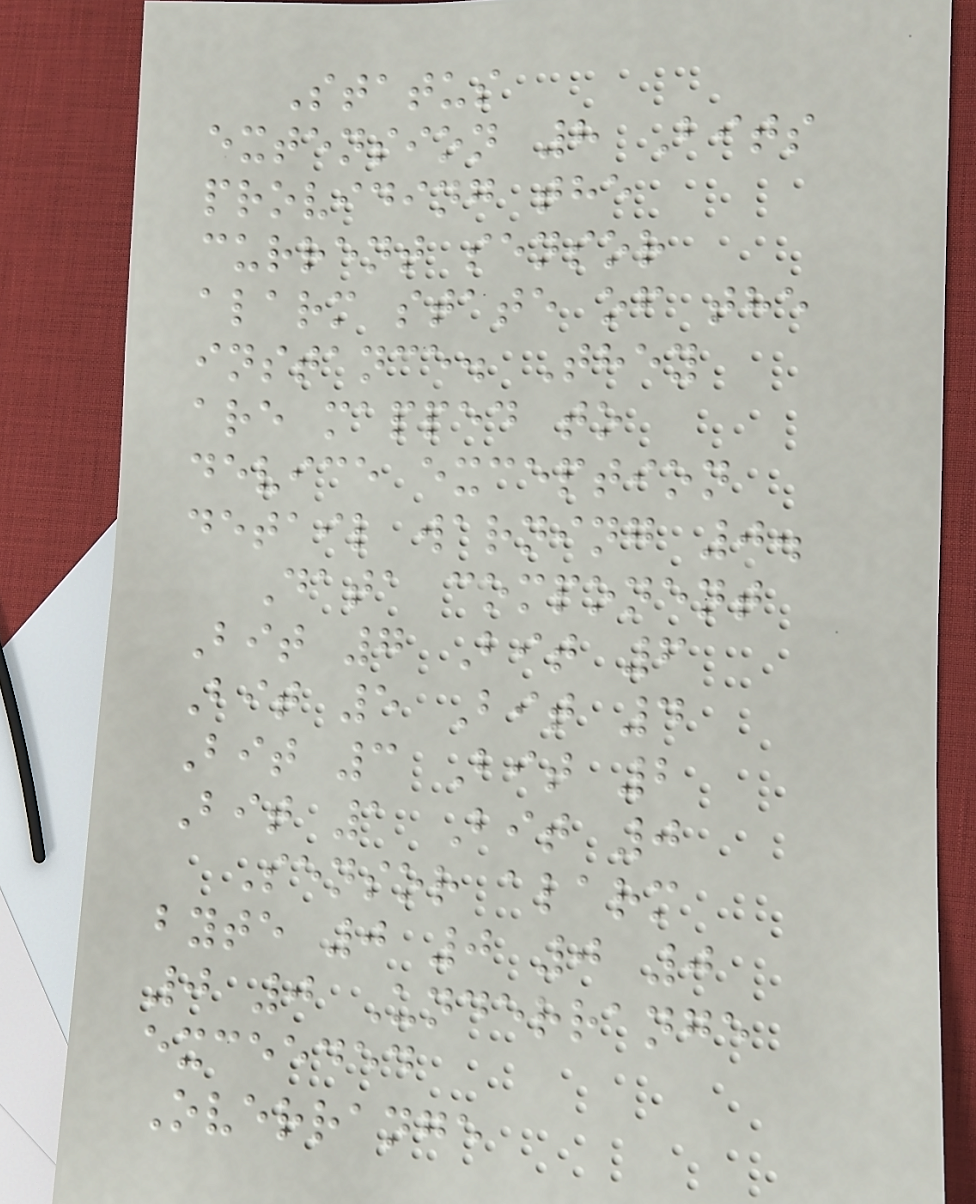Status
extension 8 Bits
providing the
current sensor
alarm state of the
instance. They
are mapped to
device exception
detail warning 0.
Data component
Bit 7 Bit 6
Bit 5 Bit 4
Bit 3 Bit 2
Bit 1 Bit 0
Sensor alarm
byte 0 0 0 0
0 0 Underrange
exceeded
Overrange
